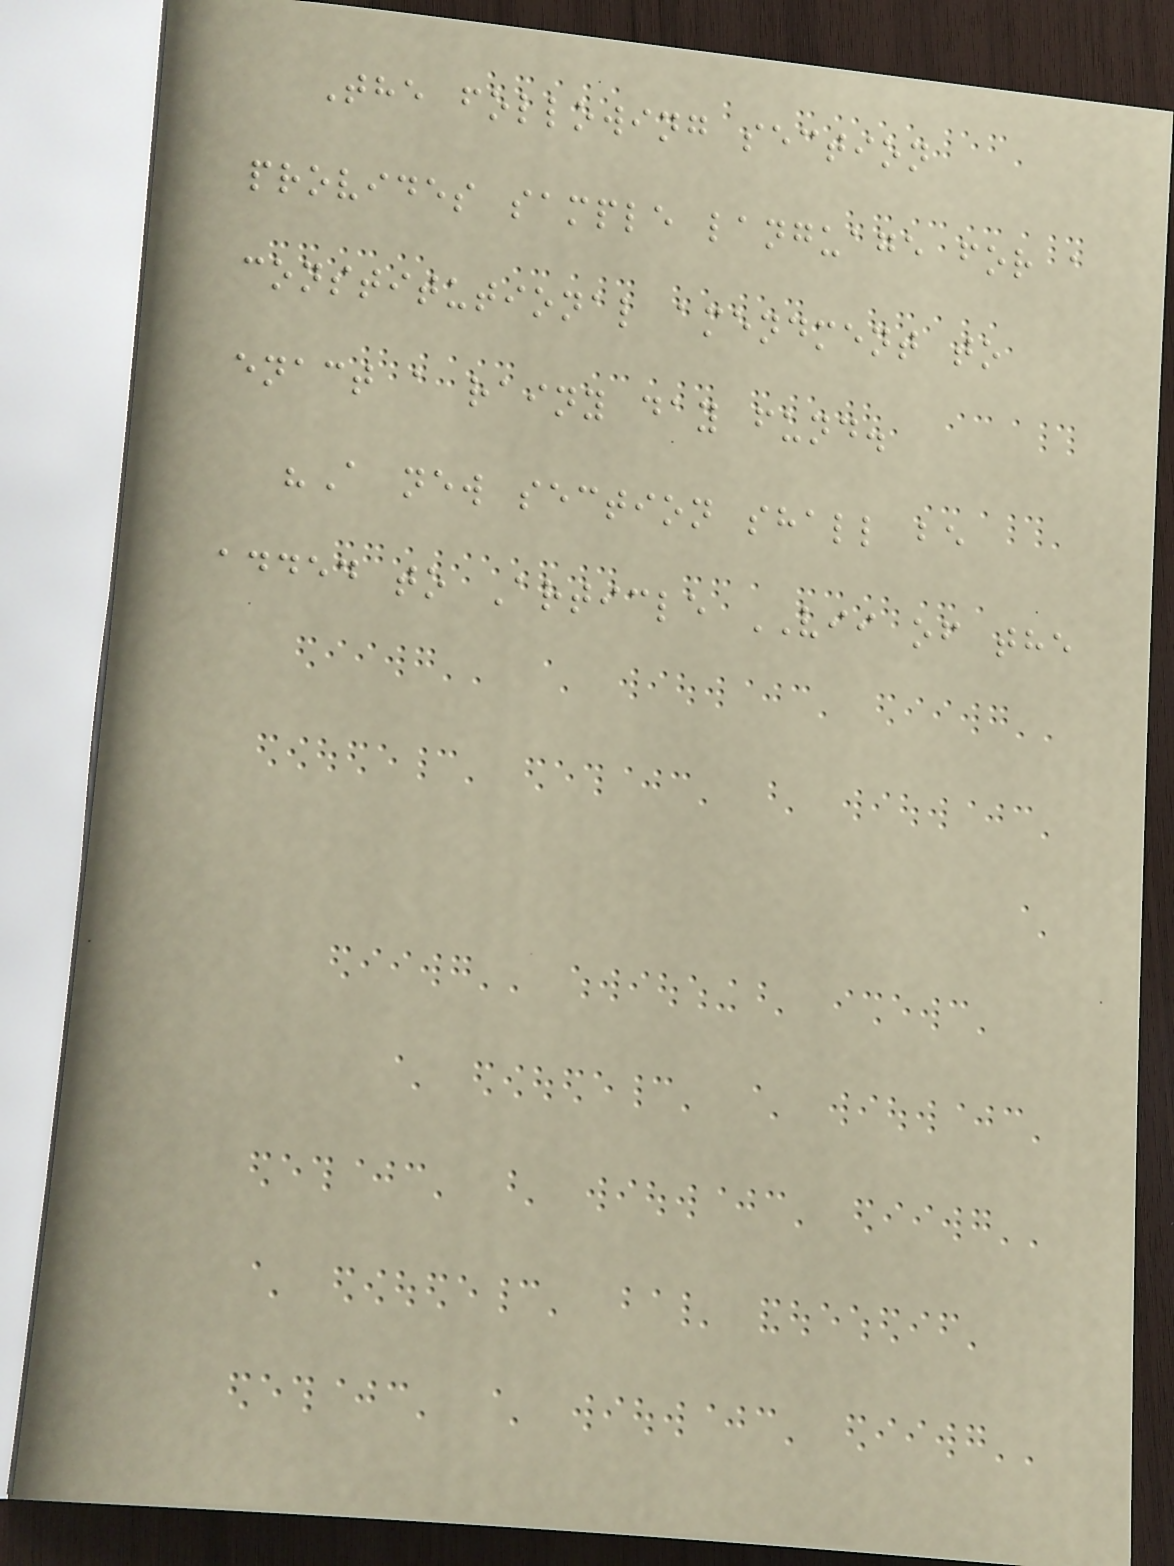The following section
provides sample language for a
constitutional amendment to
enact a rainy day fund.
"A new section shall be
added to Article VII of the
